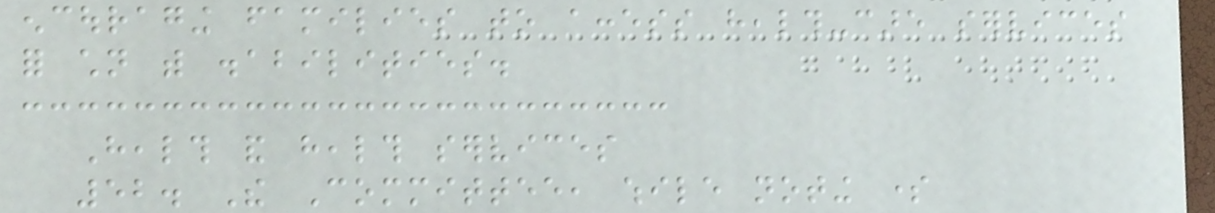encouraging families to access health-care services
for children with disabilities.
Health and health services
52. The Committee, while noting some
